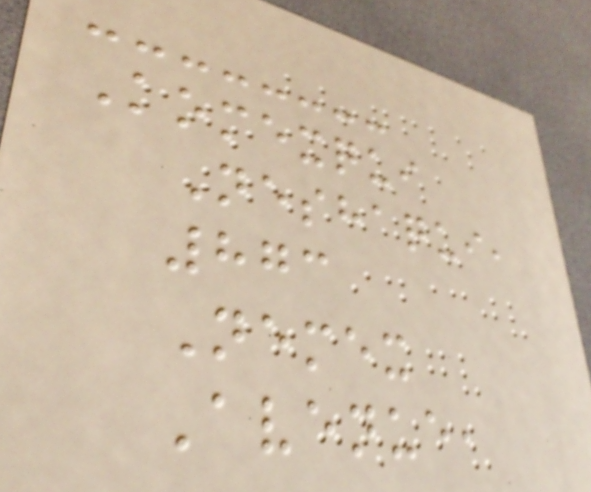Komexqui
Neshaqui,
873
Nemex
Avenue,
